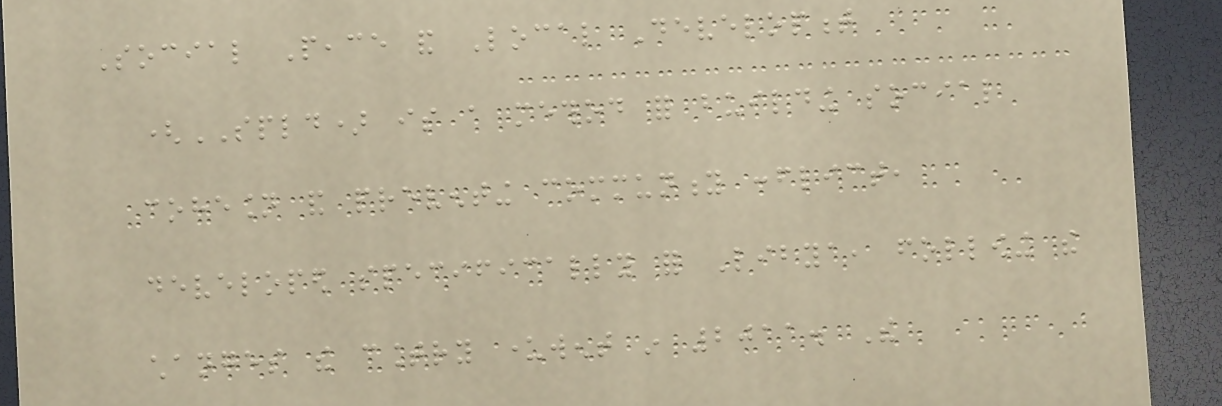Social Peace and Local Development
(SPLD) is a method for building social
cohesion and preventing community conflict,
developed specifically for Libya, following the
changes the country underwent in 2011. The
